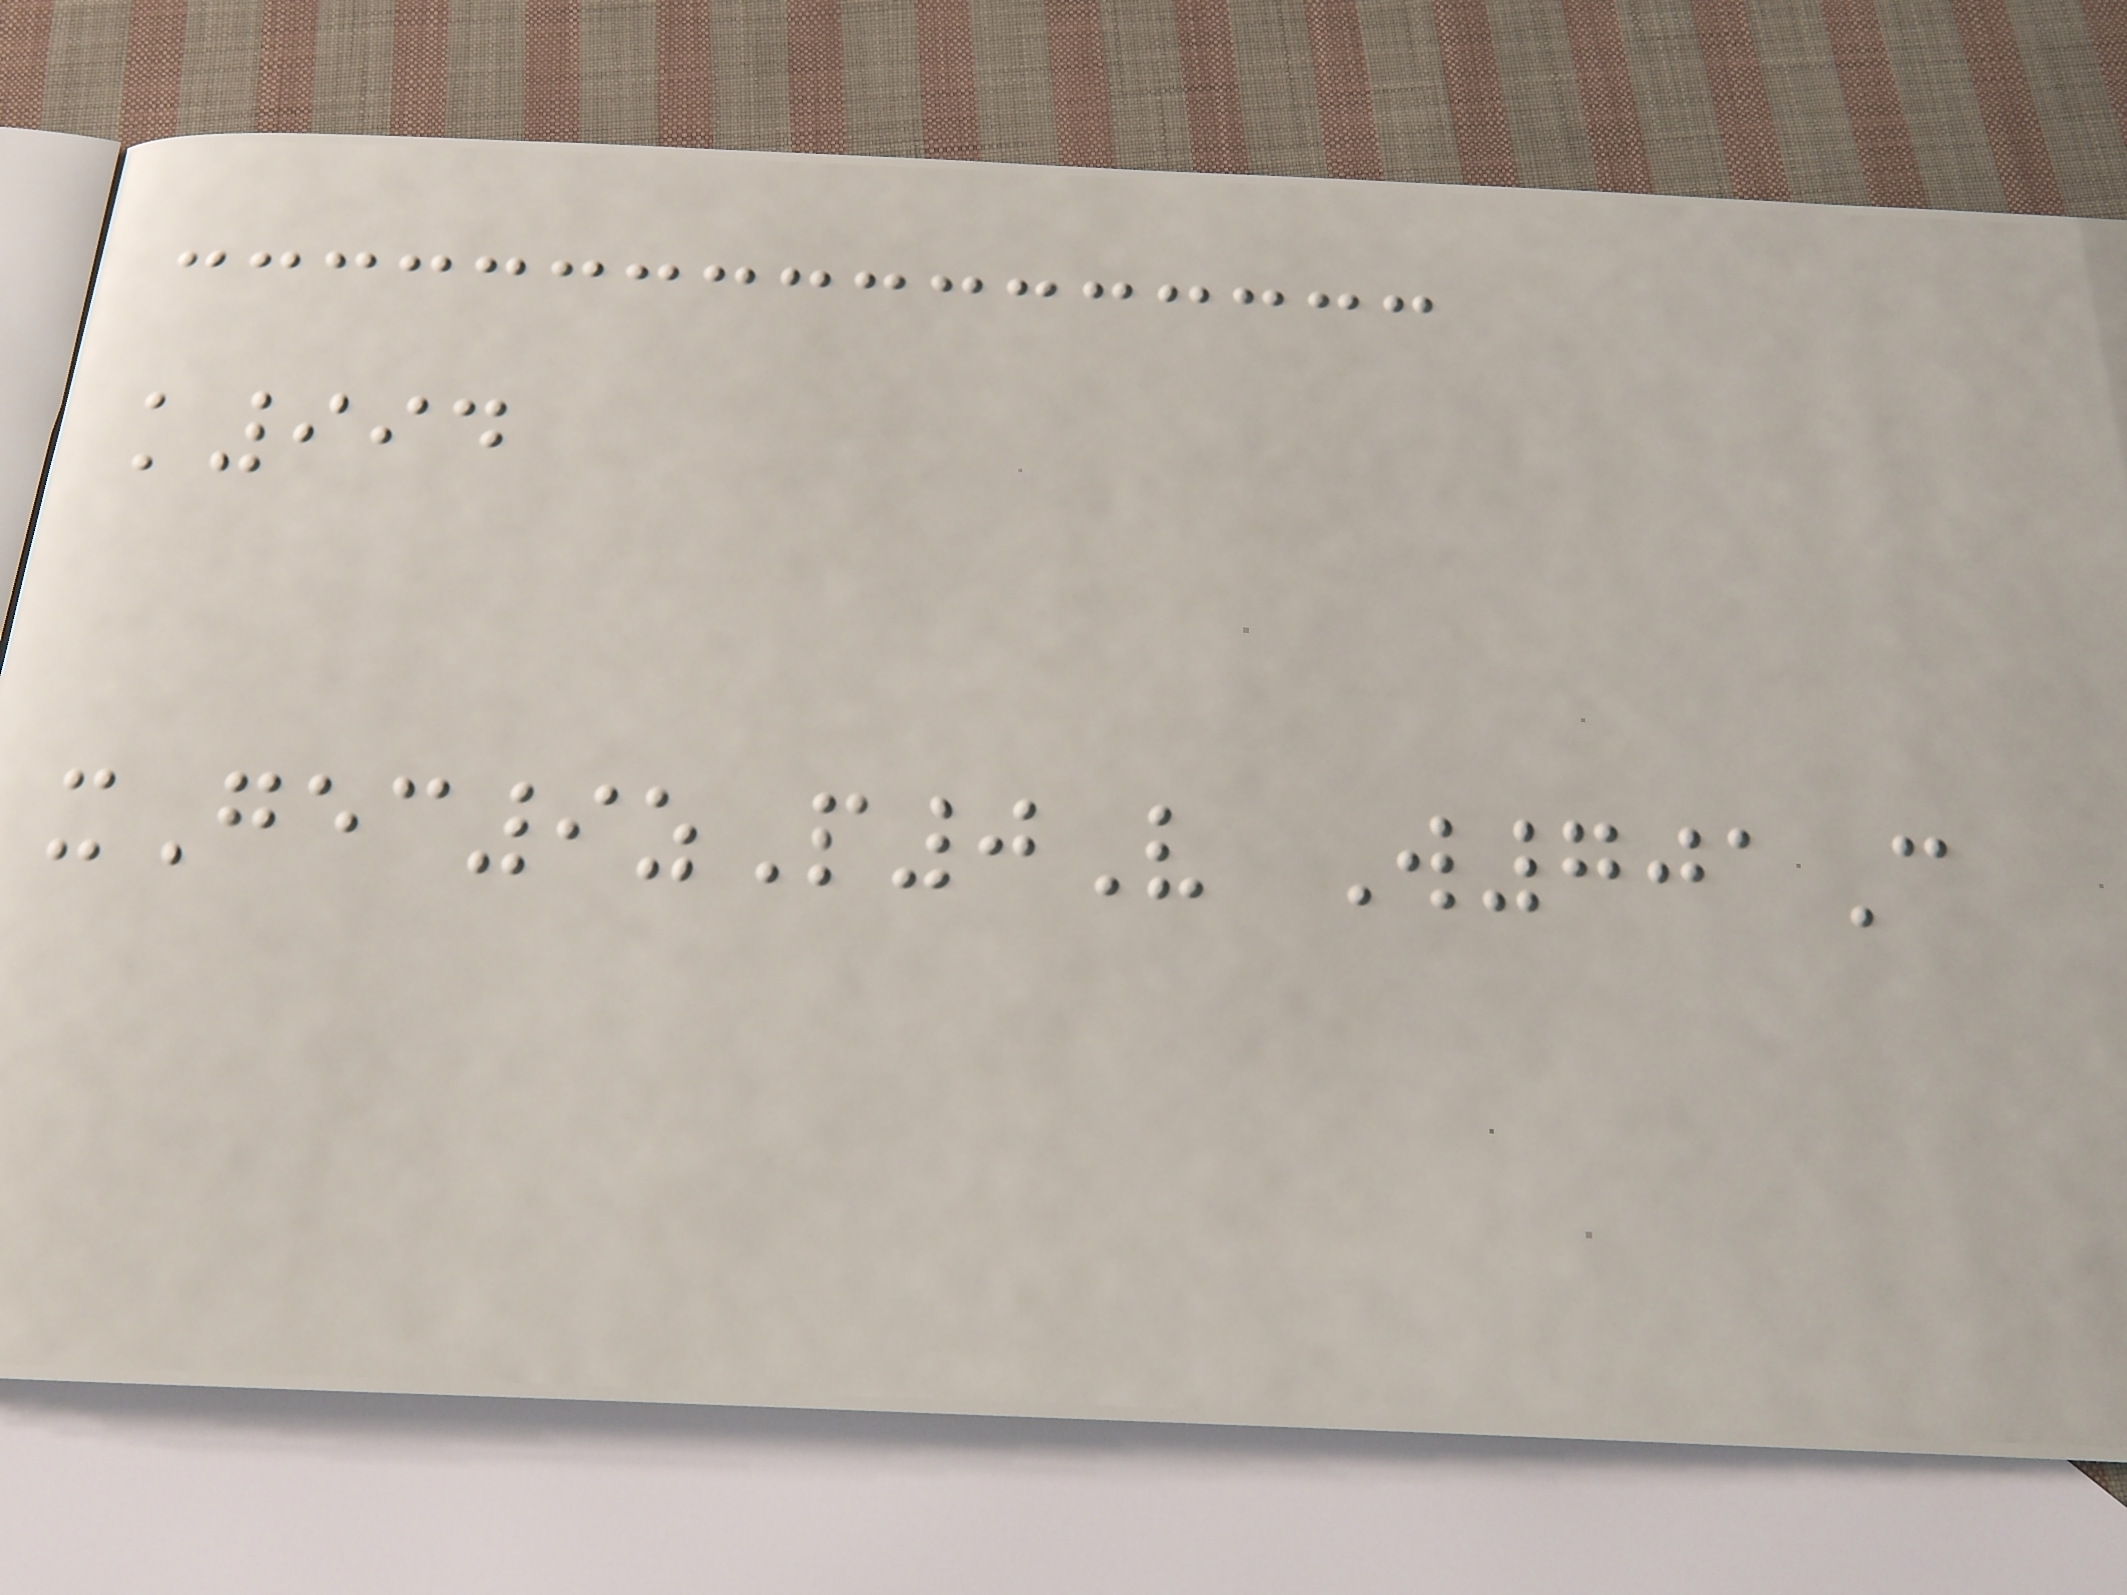k994
xGec9zP0V W701C
